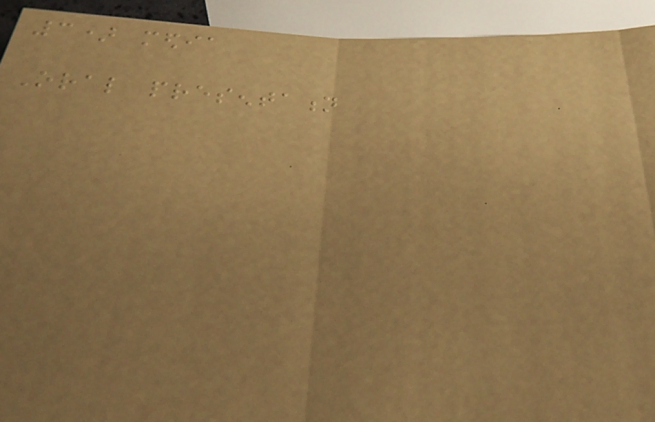3) media
Oral presentation
